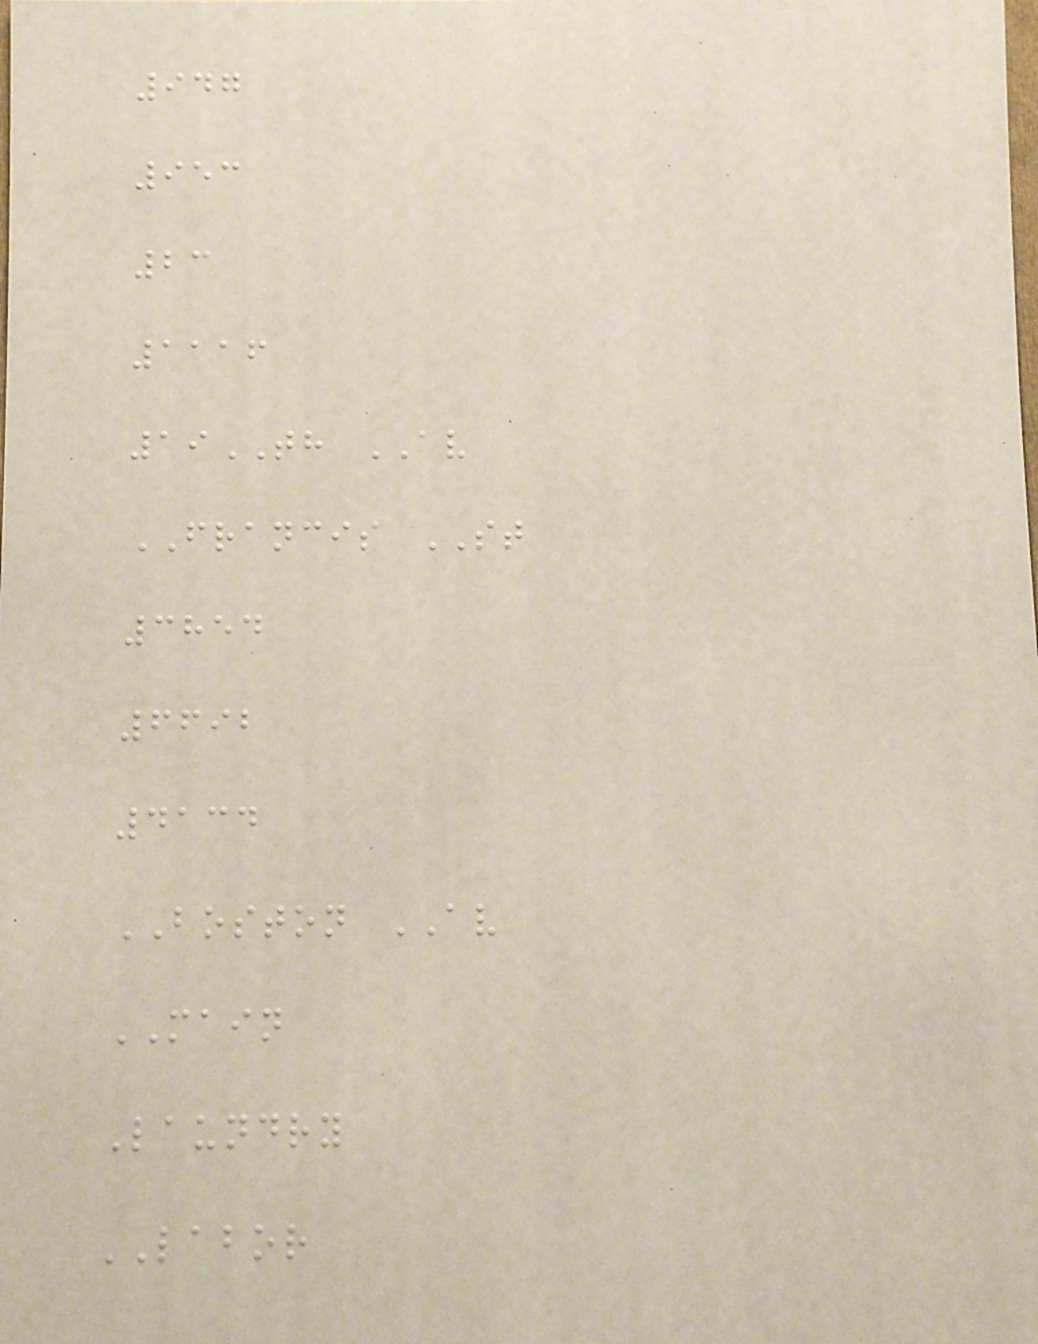947
953
23
1116
19TH AV
FRANCIS ST
3854
6692
4134
BOSTON AV
MAIN
Laundry
LABOR
